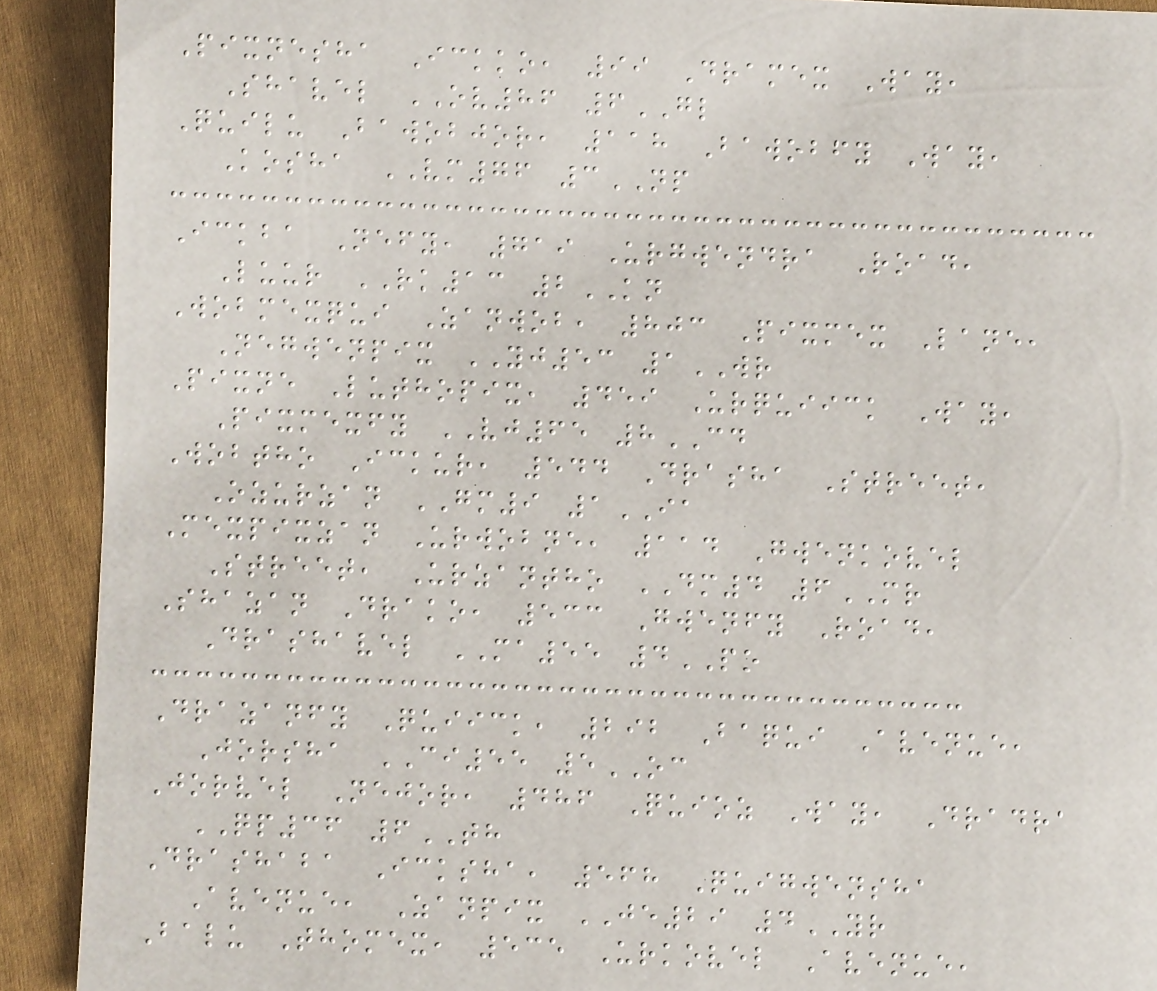Pixnesha Ickko, 99 Dramex Way,
Shavel OV86 6GL
Quilu Bawobjor, 118 Bawobfy Way,
Kosha VM76 3NP
Ickba Nefy, 719 Urgwendra Road,
Luur RK13 2KN
Wobmexqui Zanwob, 803 Pixmex Lane,
Negwenpix YJ53 1WR
Pixne Luthopix, 459 Urquiick Way,
Pixmexfy VJ65 8CD
Wobtho Ickur, 544 Drasha Street,
Ozurzan GM9 1IA
Mexpixzan Urwobne, 114 Gwenkovel
Street, Urzantho DM4 6MR
Shazan Drako, 533 Gwenfy Road,
Drashavel MA55 4PO
Drazanfy Quiick, 292 Baqui Avenue,
Jorsha CI55 5OC
Jorvel Nejor, 486 Quioz Way, Dradra
QP36 6TH
Drashaba Icksha, 568 Quigwensha
Avenue, Zanpix JE29 4YR
Balu Thomex, 535 Urkovel Avenue,
